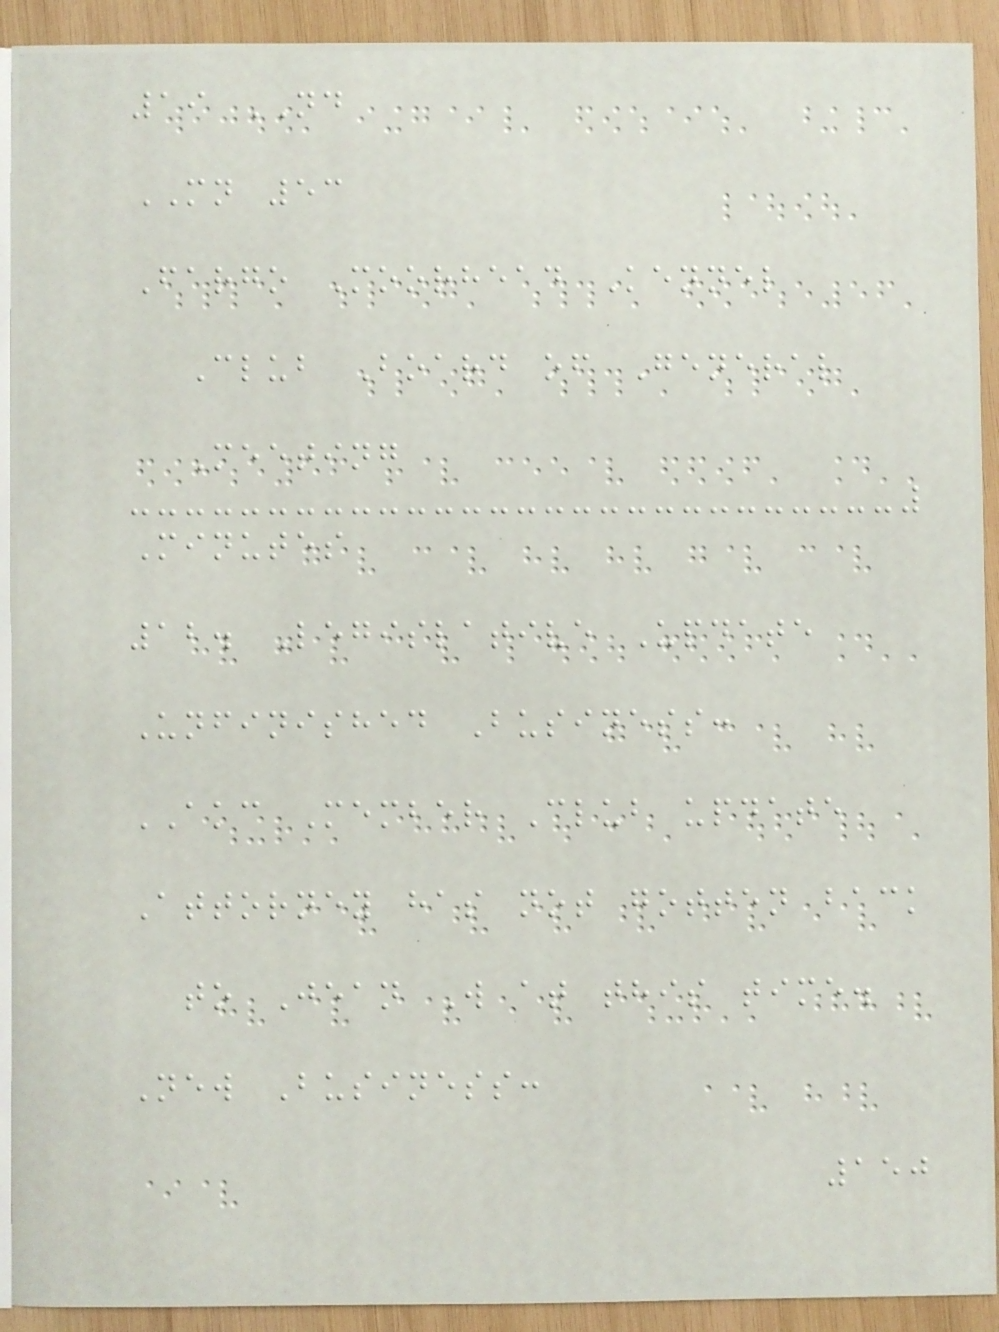19 ND
MN 53
Fargo Moorhead Kennel
Club Board of General
Meeting
Minutes
12. Legislative Update
Unfinished Business:
AKC Member Club update
Attorney has not gotten back
to Jean W at this time.
New Business:
150
